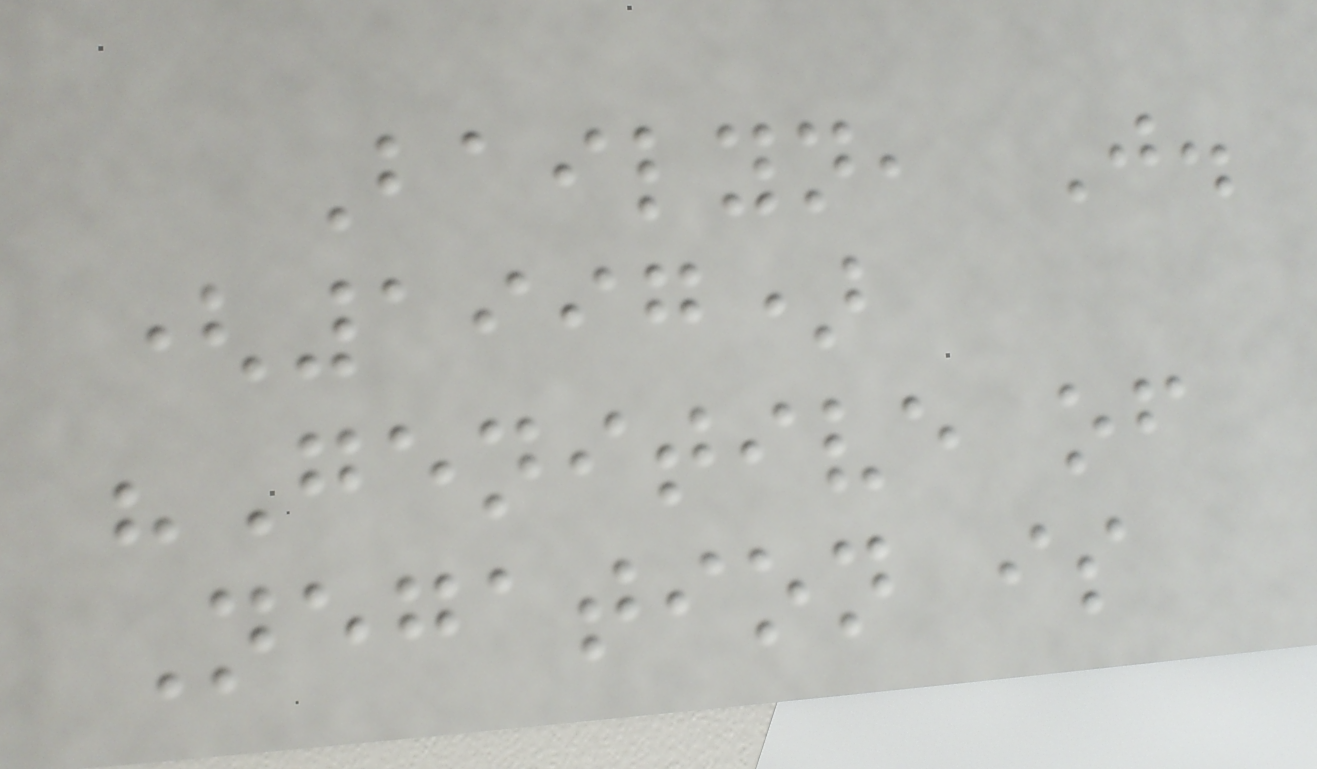Bailyn, J.
(1997)
"Genitive of
Negation is
